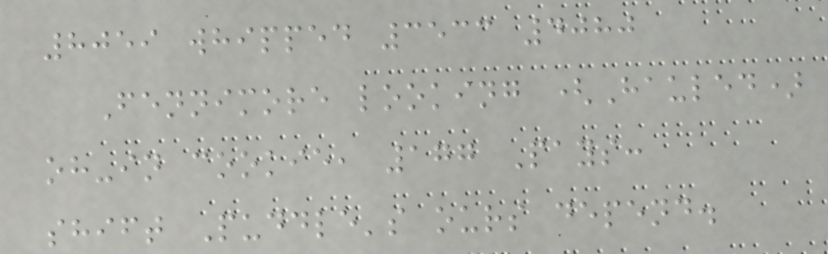8059 whipped 3533 4080
Fennimore looking (Hauled)
oh-in cookie, 177 Pays:
shift Puddle's ours depend.
